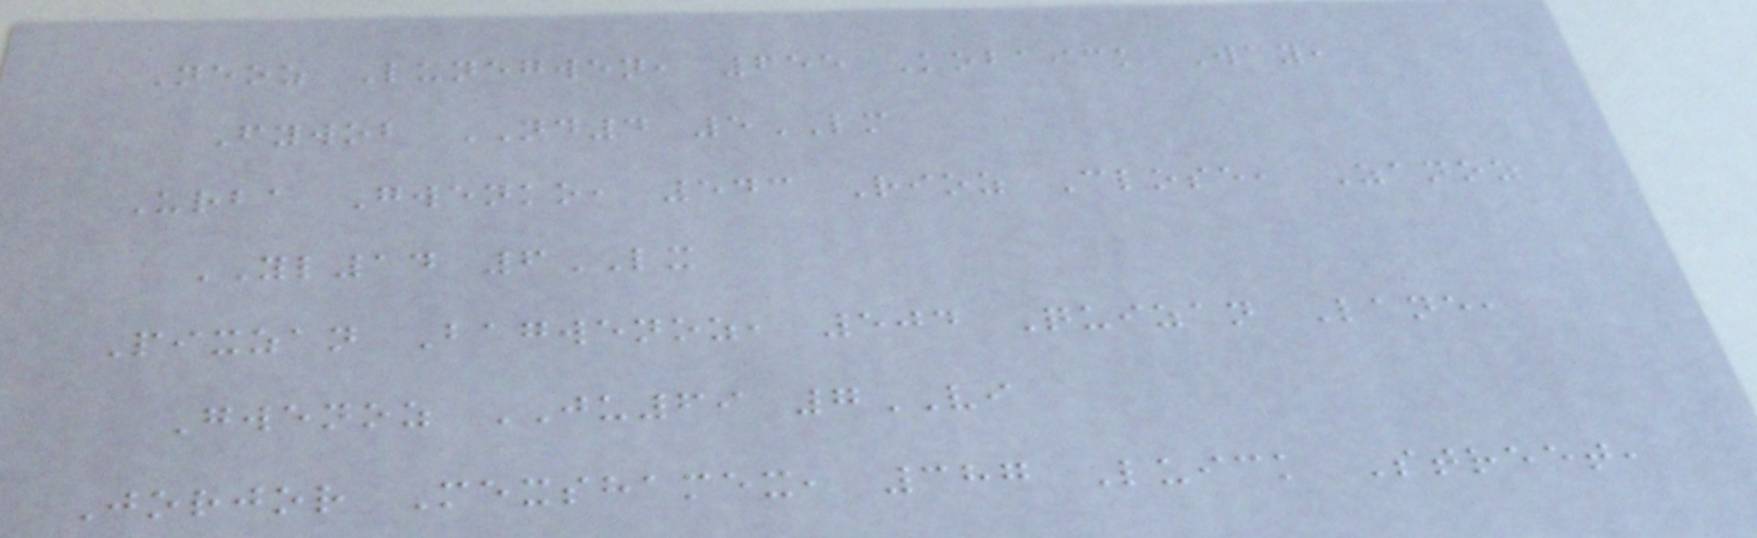Neoz Lunegwen, 655 Kobaick Way,
Fywob ND4 5LM
Urba Gwenko, 543 Rioz Close, Zanoz
YL14 6LX
Pixzan Bagwenoz, 504 Quizan Lane,
Gwenoz JU69 7VI
Jorjor Mexshamex, 387 Luick Street,
